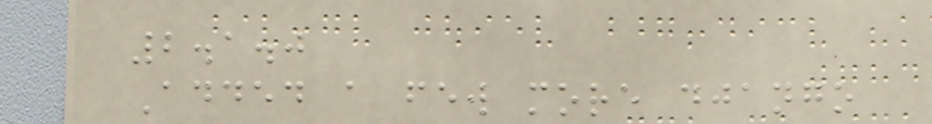2.1.0
Added a few more django
